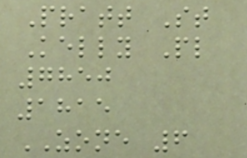Pratt St
Kelly Pl
7850
1815
ZONE 6
